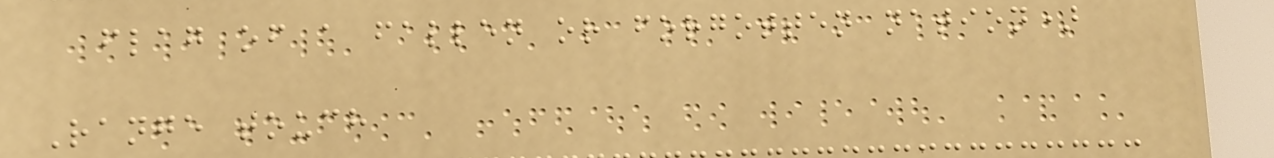flag of a fallen or forgotten nation)
Range touch
